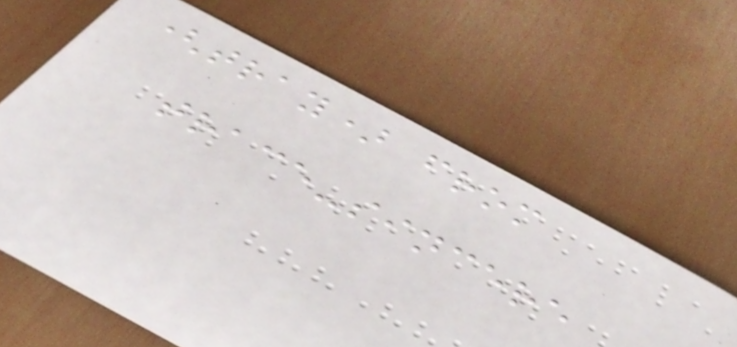(tray) from
trace-sincere
